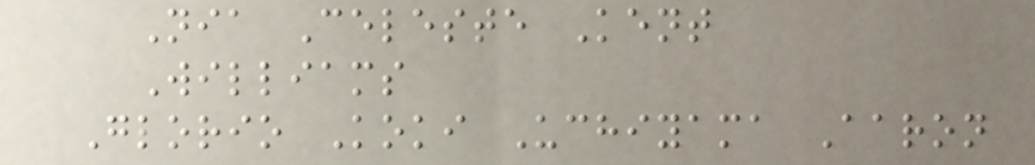Nia Celeste Kent
Williams
Glorio Koki Uchiyama Aaron
